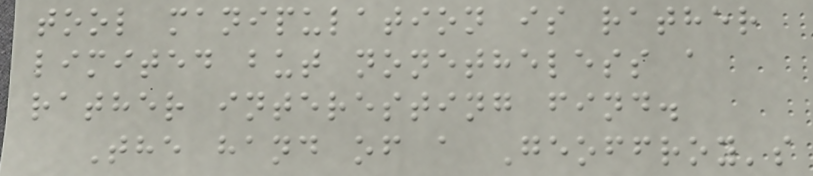tool manipulation is rather
limited but nonetheless a
rather interesting find.
The hand of a Geoffroy's
